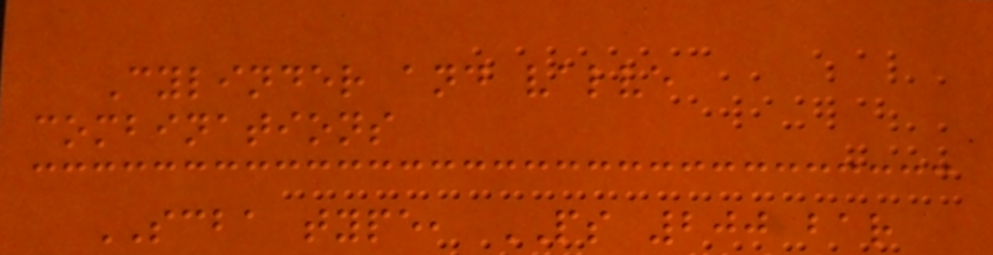Cylinder and valve
combinations
SCBA type, PS 200 bar
